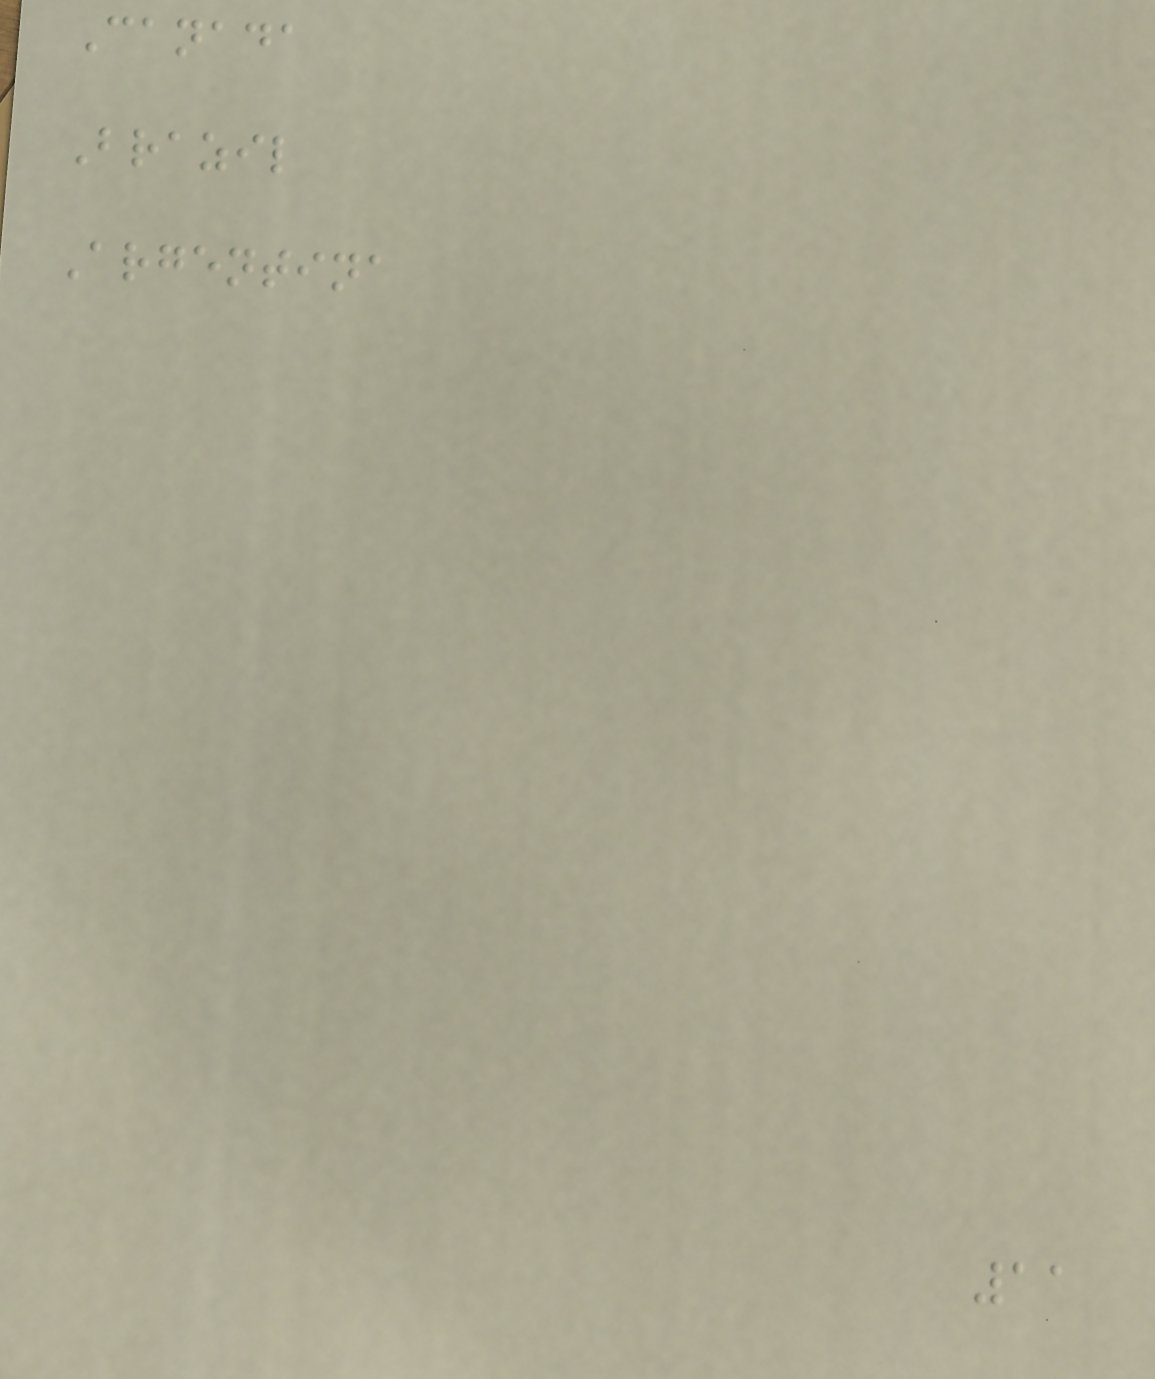Canada
Brazil
Argentina
11
